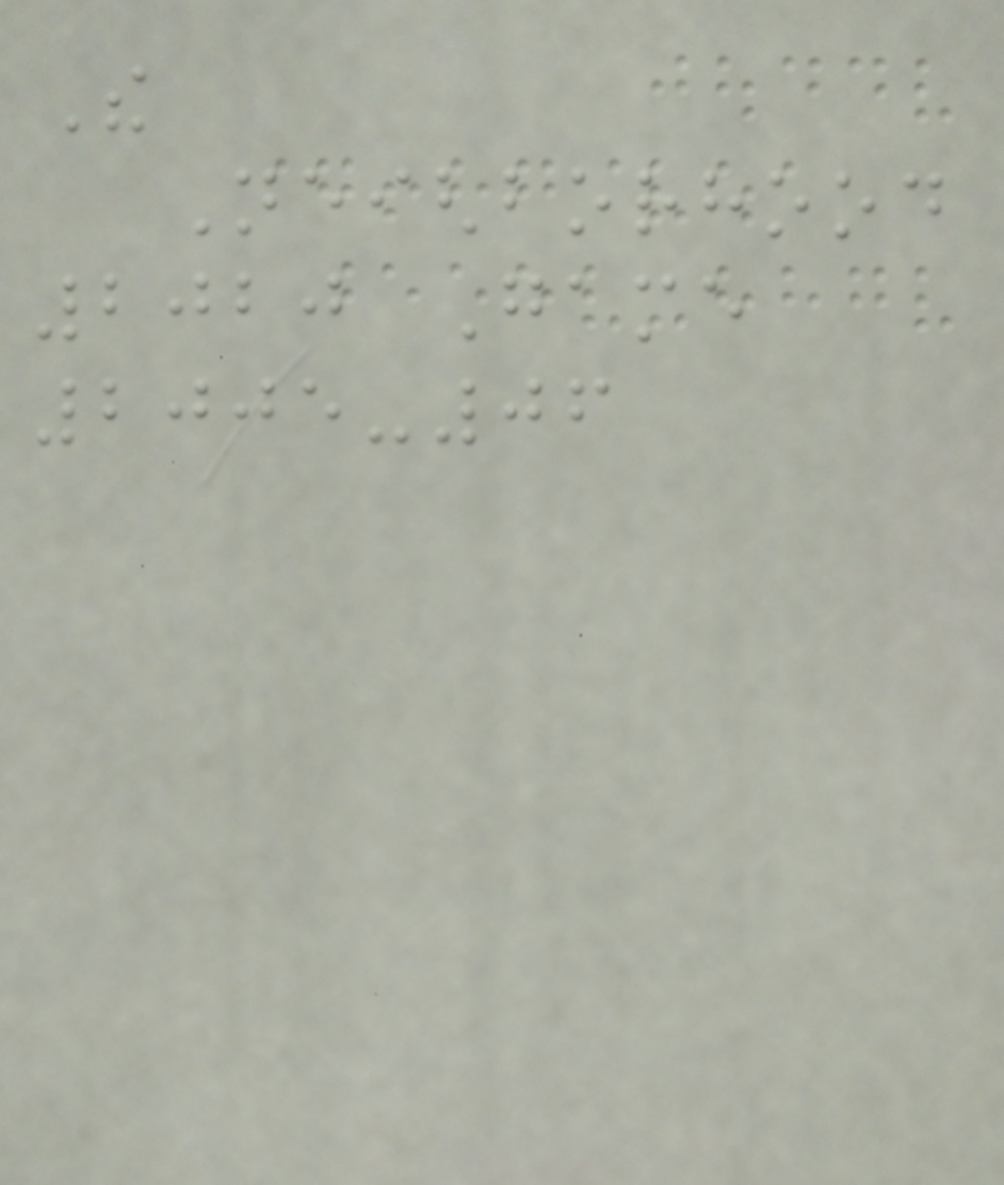The
Neighborhood
2020 Game
2005-06
